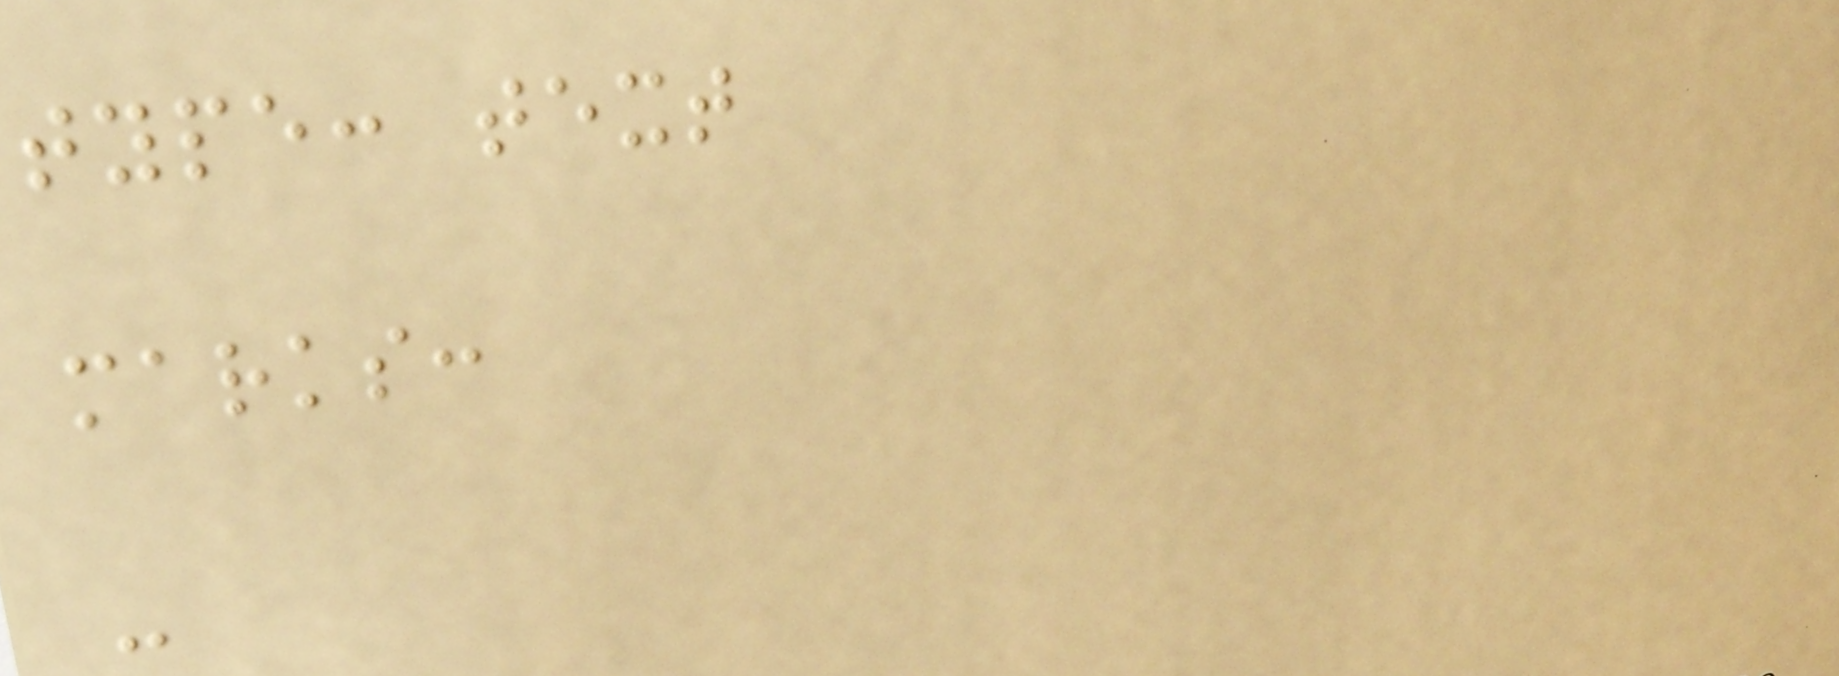type: text
marks:
-
